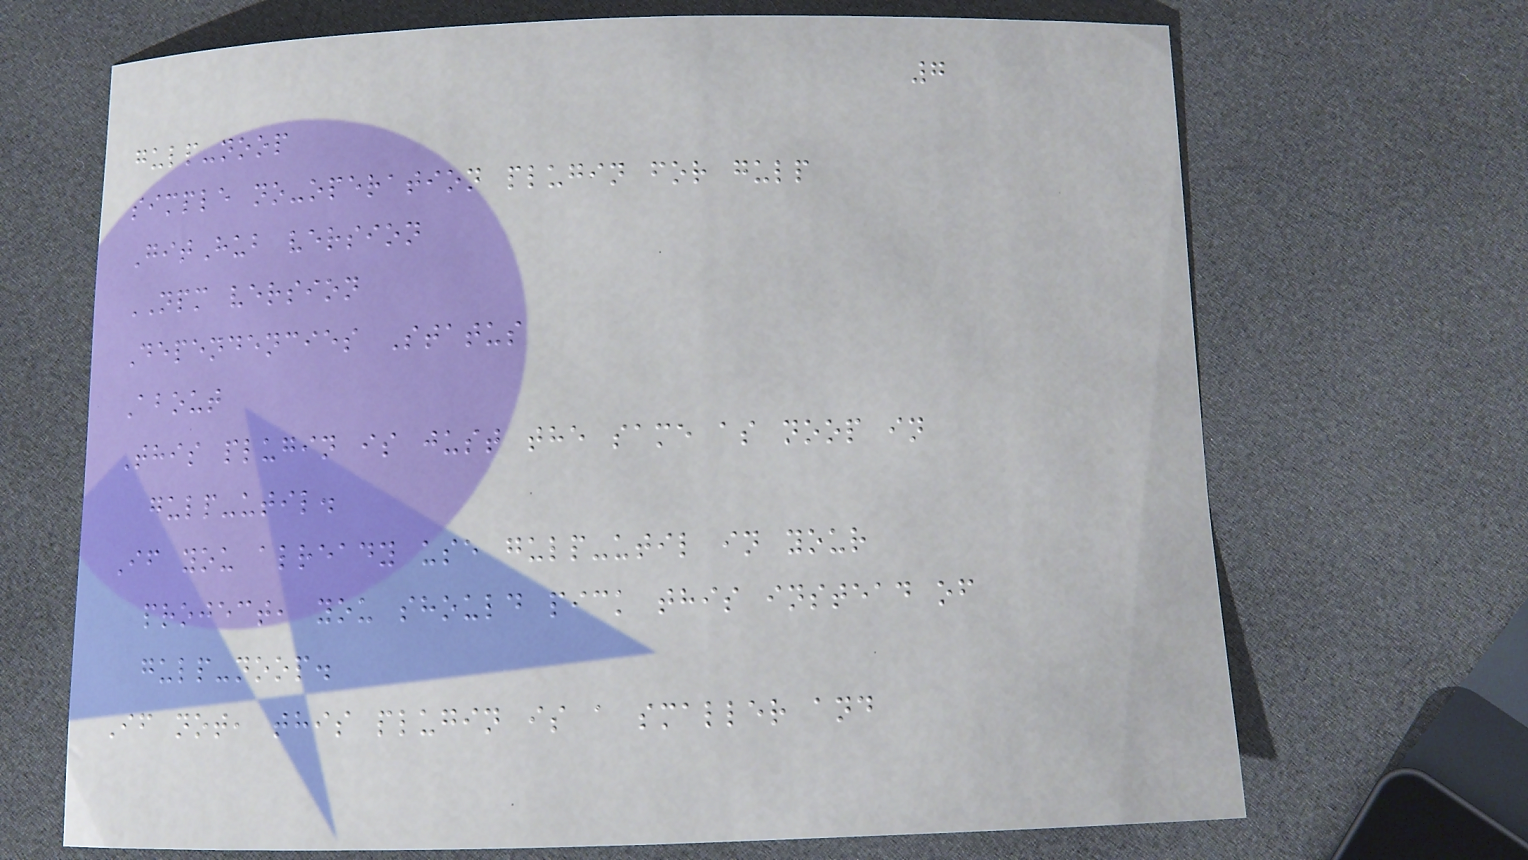7
gulp-noop
simple no-operation plugin for gulp
GitHub version
NPM version
Dependencies Status
About
This plugin is just the same as noop in
gulp-util.
If you already use gulp-util in your
project, you should pick this instead of
gulp-noop.
If not, this plugin is a smaller and
